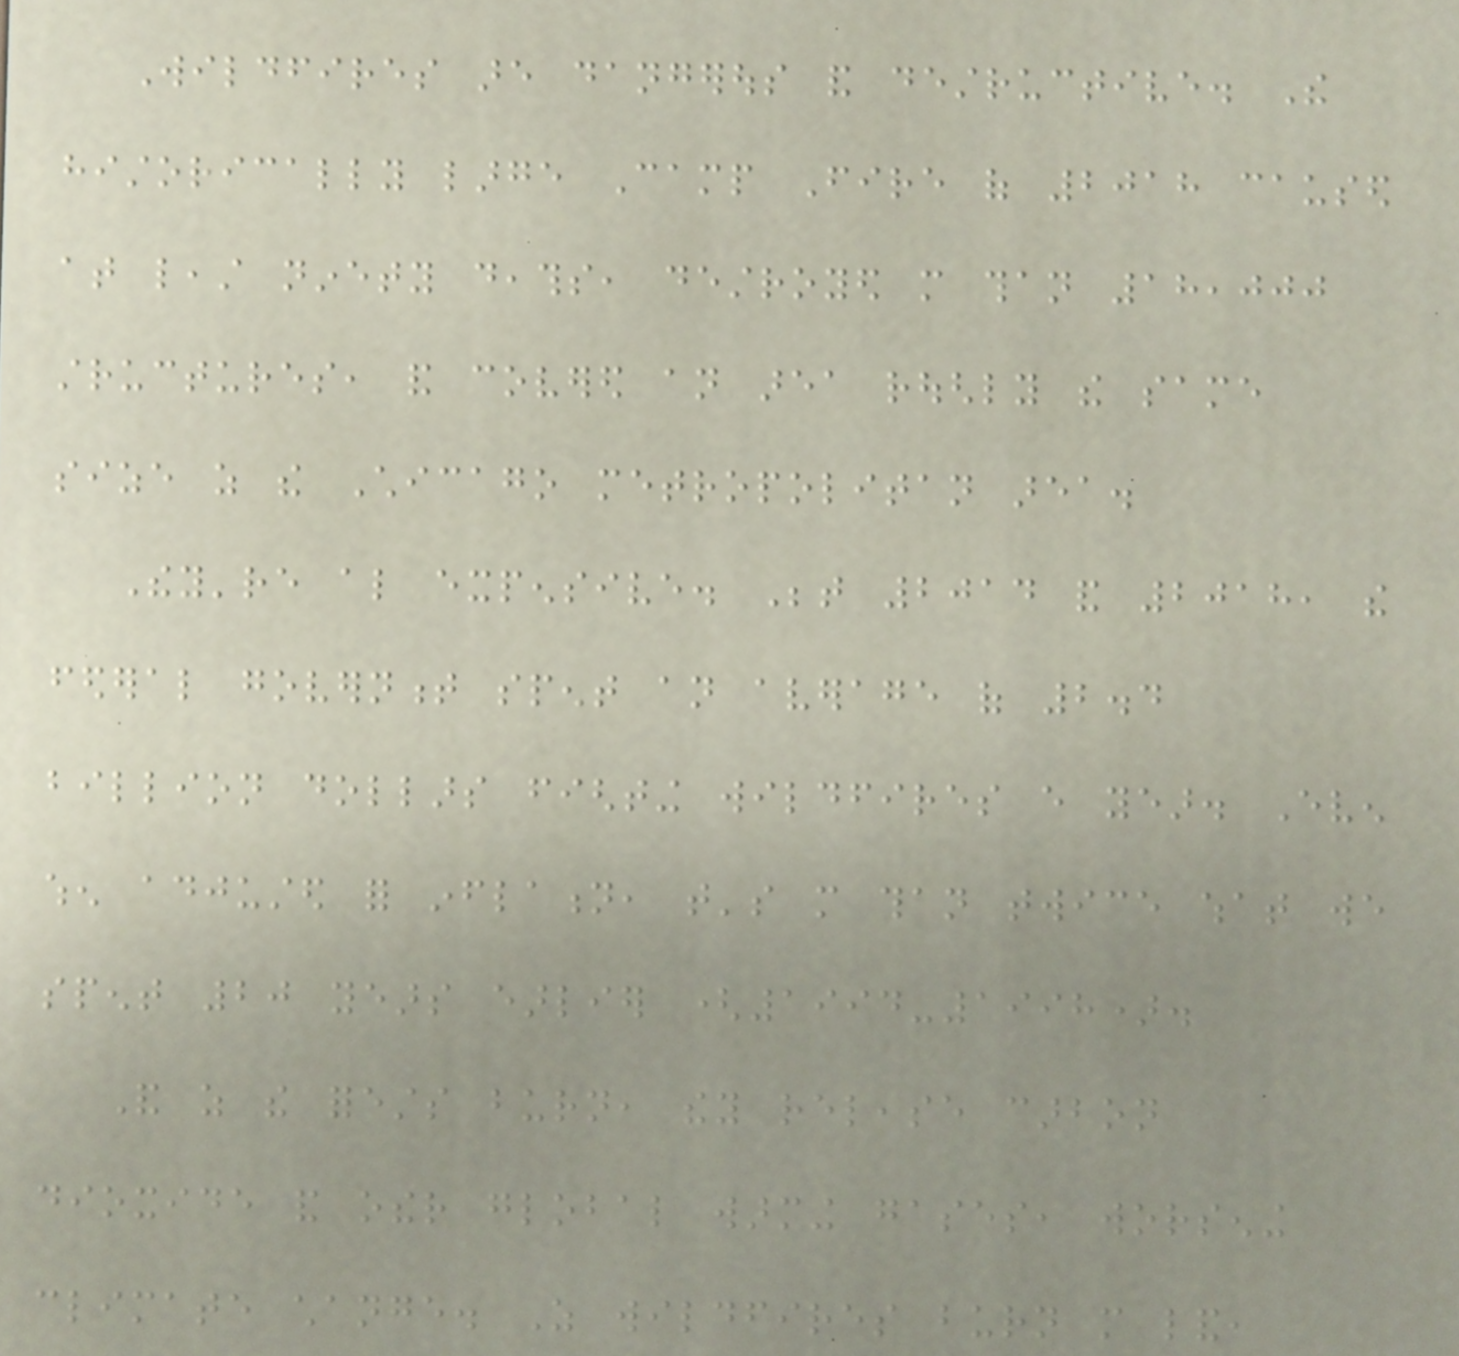Wildfires are dangerous and destructive. The
historically large Camp Fire of 2018 caused
at least ninety deaths, destroyed more than 18,000
structures, and covered an area roughly the same
size as the Chicago metropolitan area.
They're also expensive. Between 2014 and 2018, the
federal government spent an average of 2.4
billion dollars fighting wildfires every year. Even
when adjusted for inflation, that's more than twice what we
spent 20 years earlier (1994-1998).
And as the forests burn, they release carbon
dioxide and other global warming gases, worsening
climate change. As wildfires burn more land,
